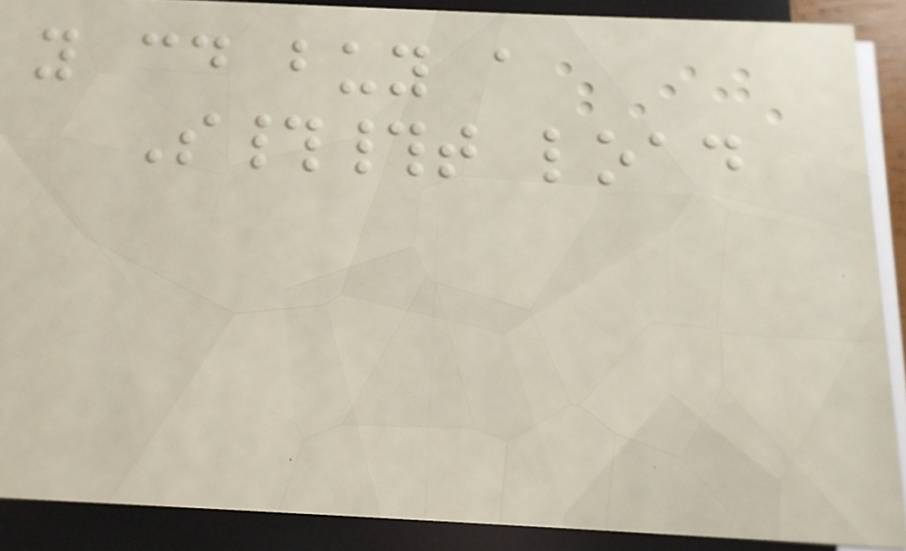you could buy a
S##t load
